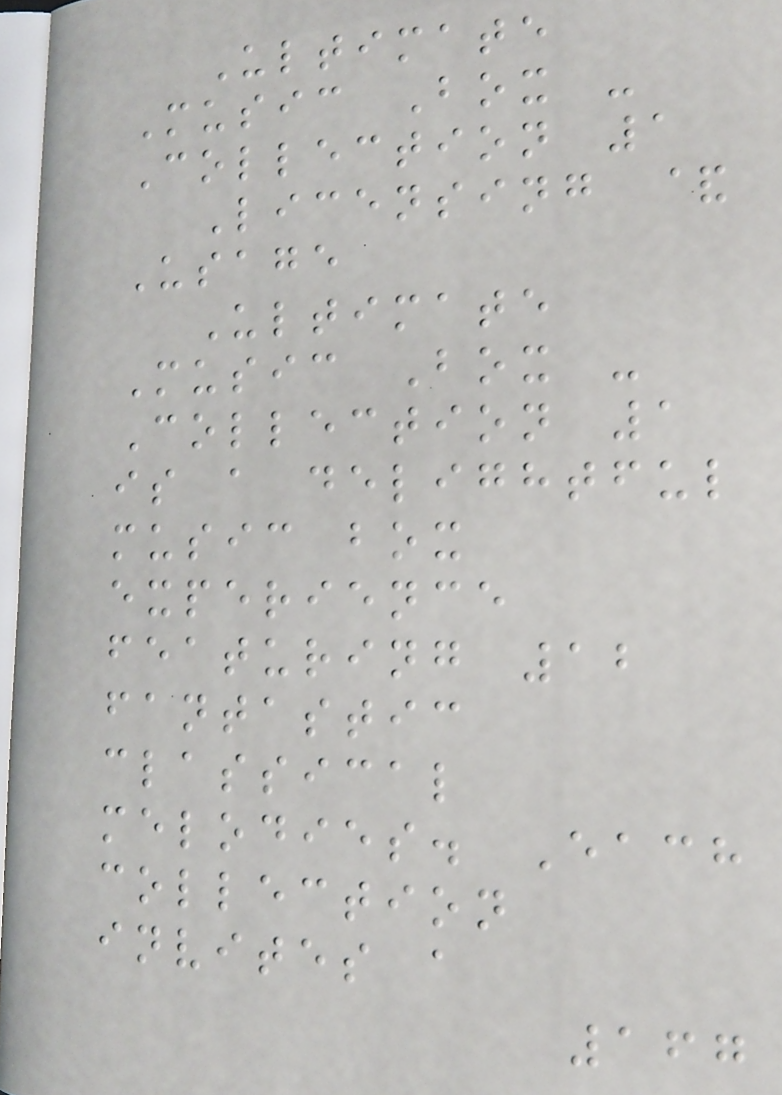Ultimate
Music Box -
Collection 1
Licensing &
Usage
Ultimate
Music Box -
Collection 1
is a delightful
music box
experience
featuring 12
fantastic
classical
melodies. Each
collection
invites a
167
